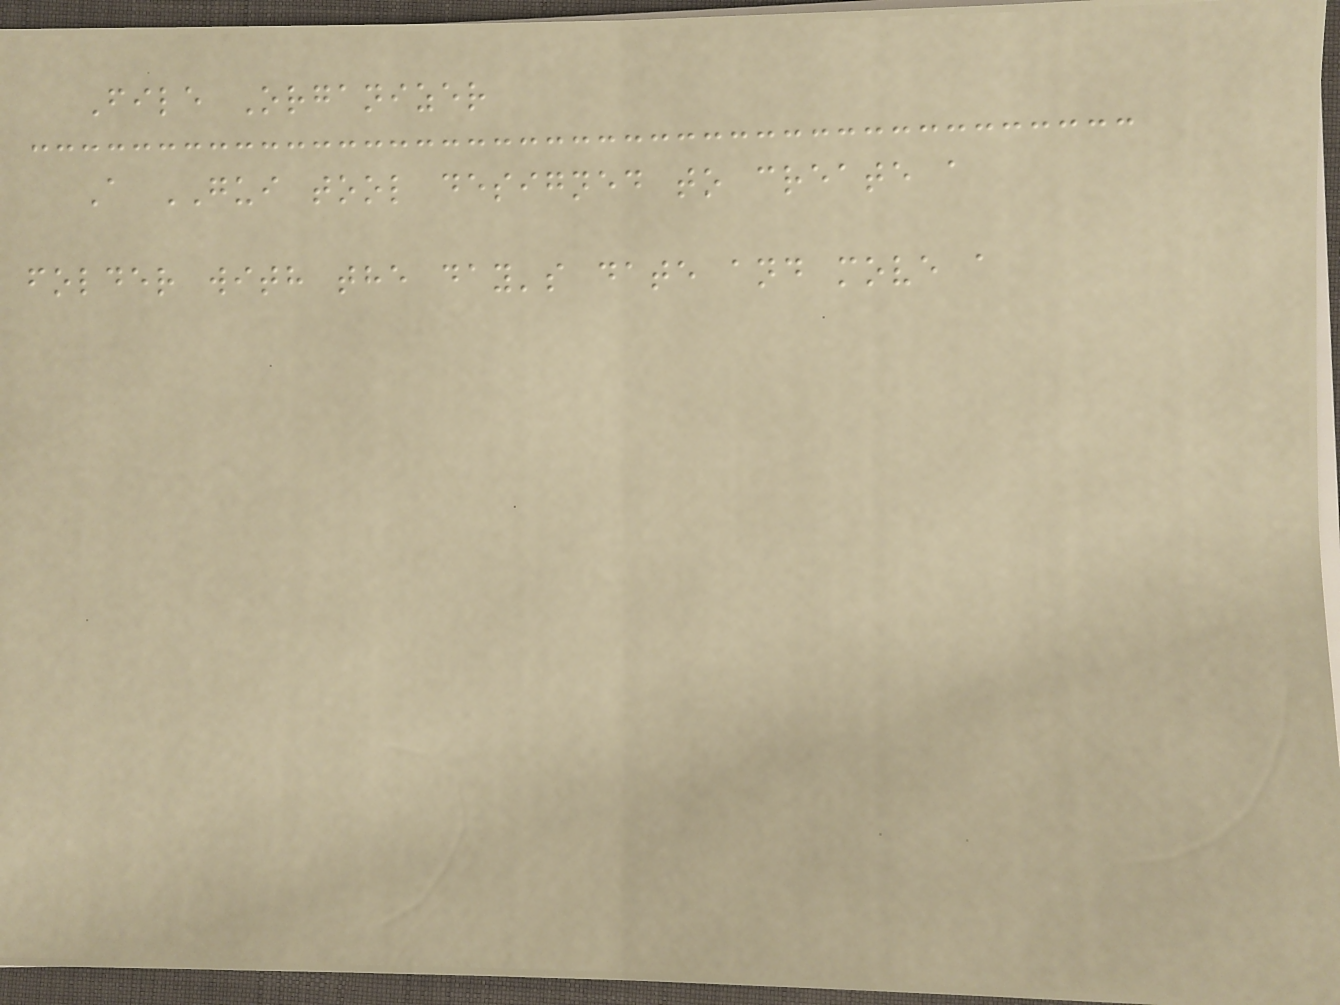File Organizer
A GUI tool designed to create a
folder with the day's date and move a
